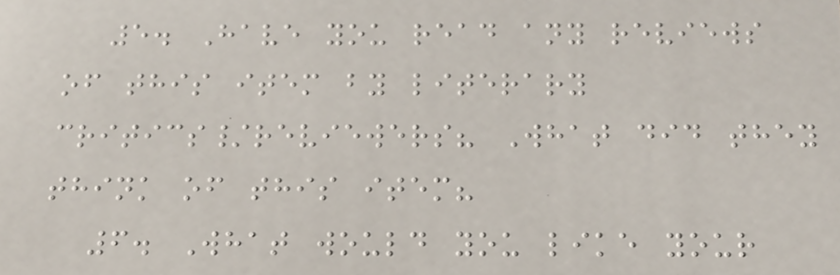5. Have you read any reviews
of this item by literary
critics/reviewers? What did they
think of this item?
6. What would you like your
